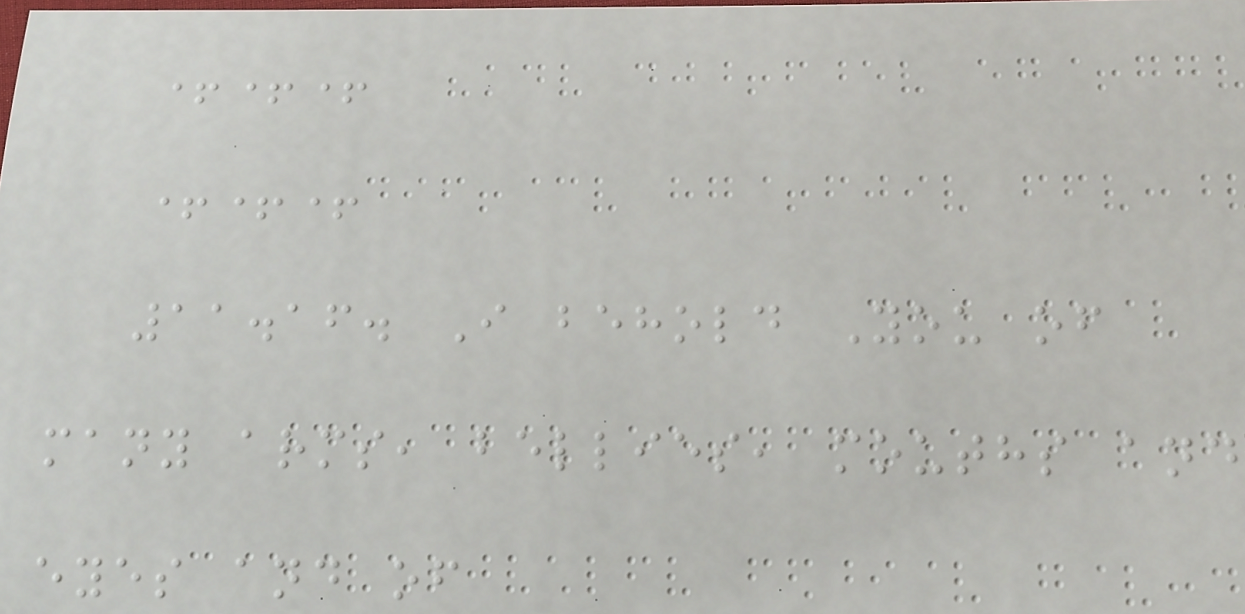+++
+++
11.16. I behold You of
many arms, bellies, mouths and
eyes and of
